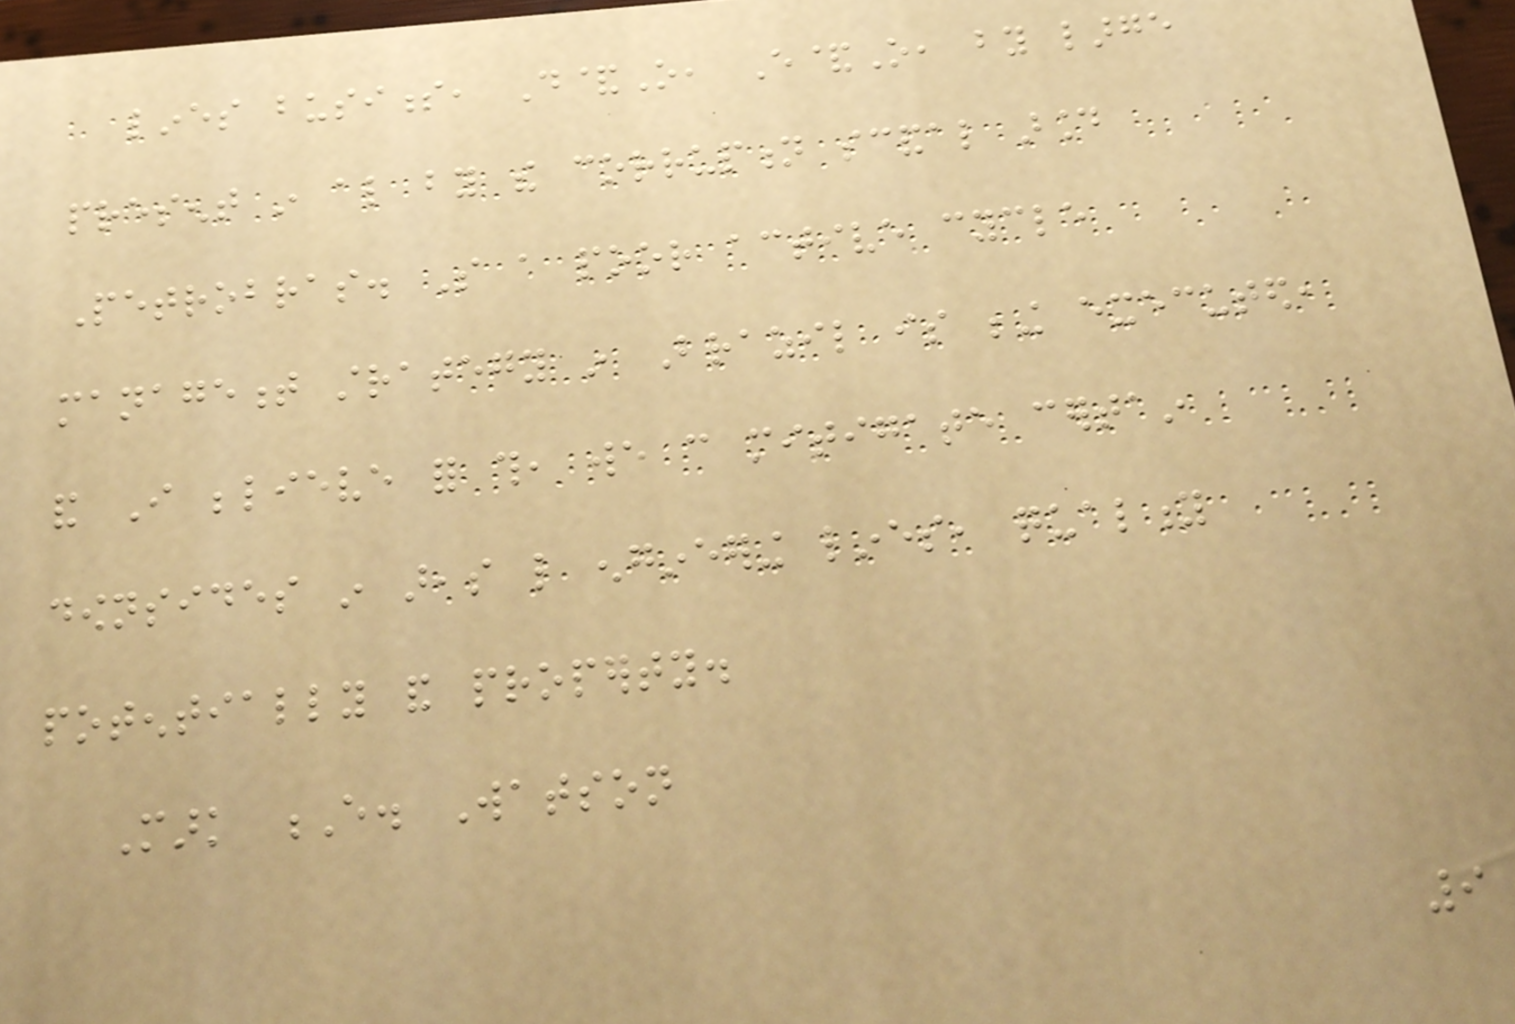lines business, D&O, E&O, by large
present in also by the corruption scandal around
Petrobras. So a poor active cycle
management strategy in Brazil is being executed,
and I believe for this, we can mitigate certain
downsides in areas like engineering lines, quality
potentially and property.
Mark E. Watson
9
